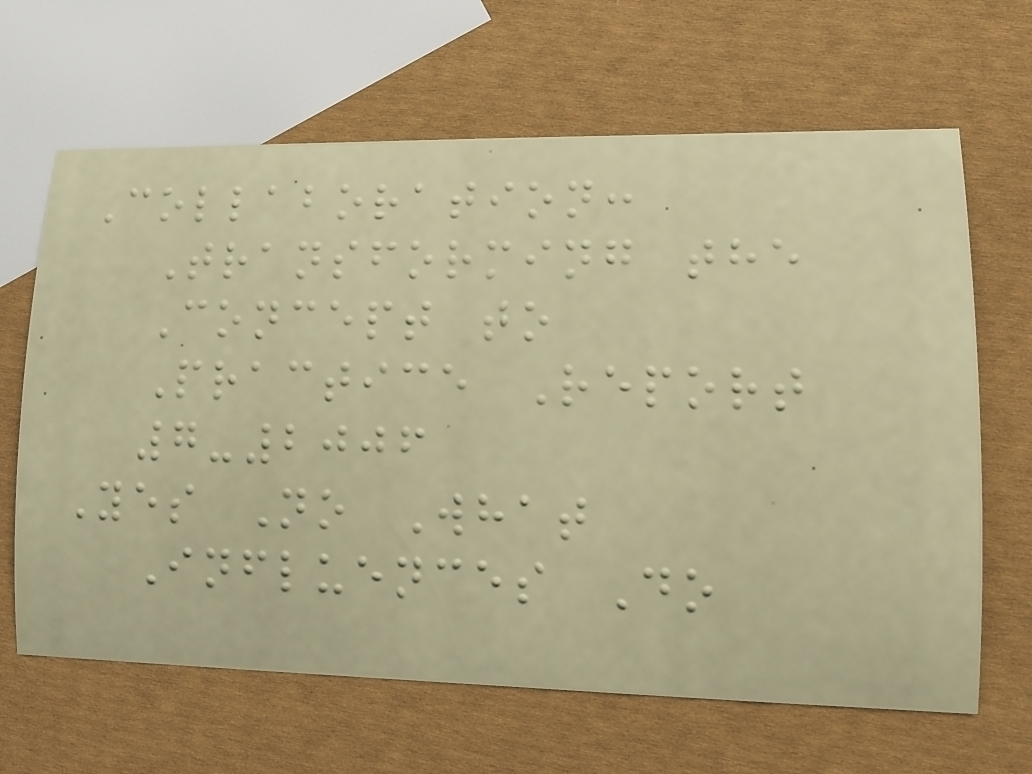Collaboration:
Transforming the
Concept to
Practice Report
7-2006
Yes No What
Influences Do
